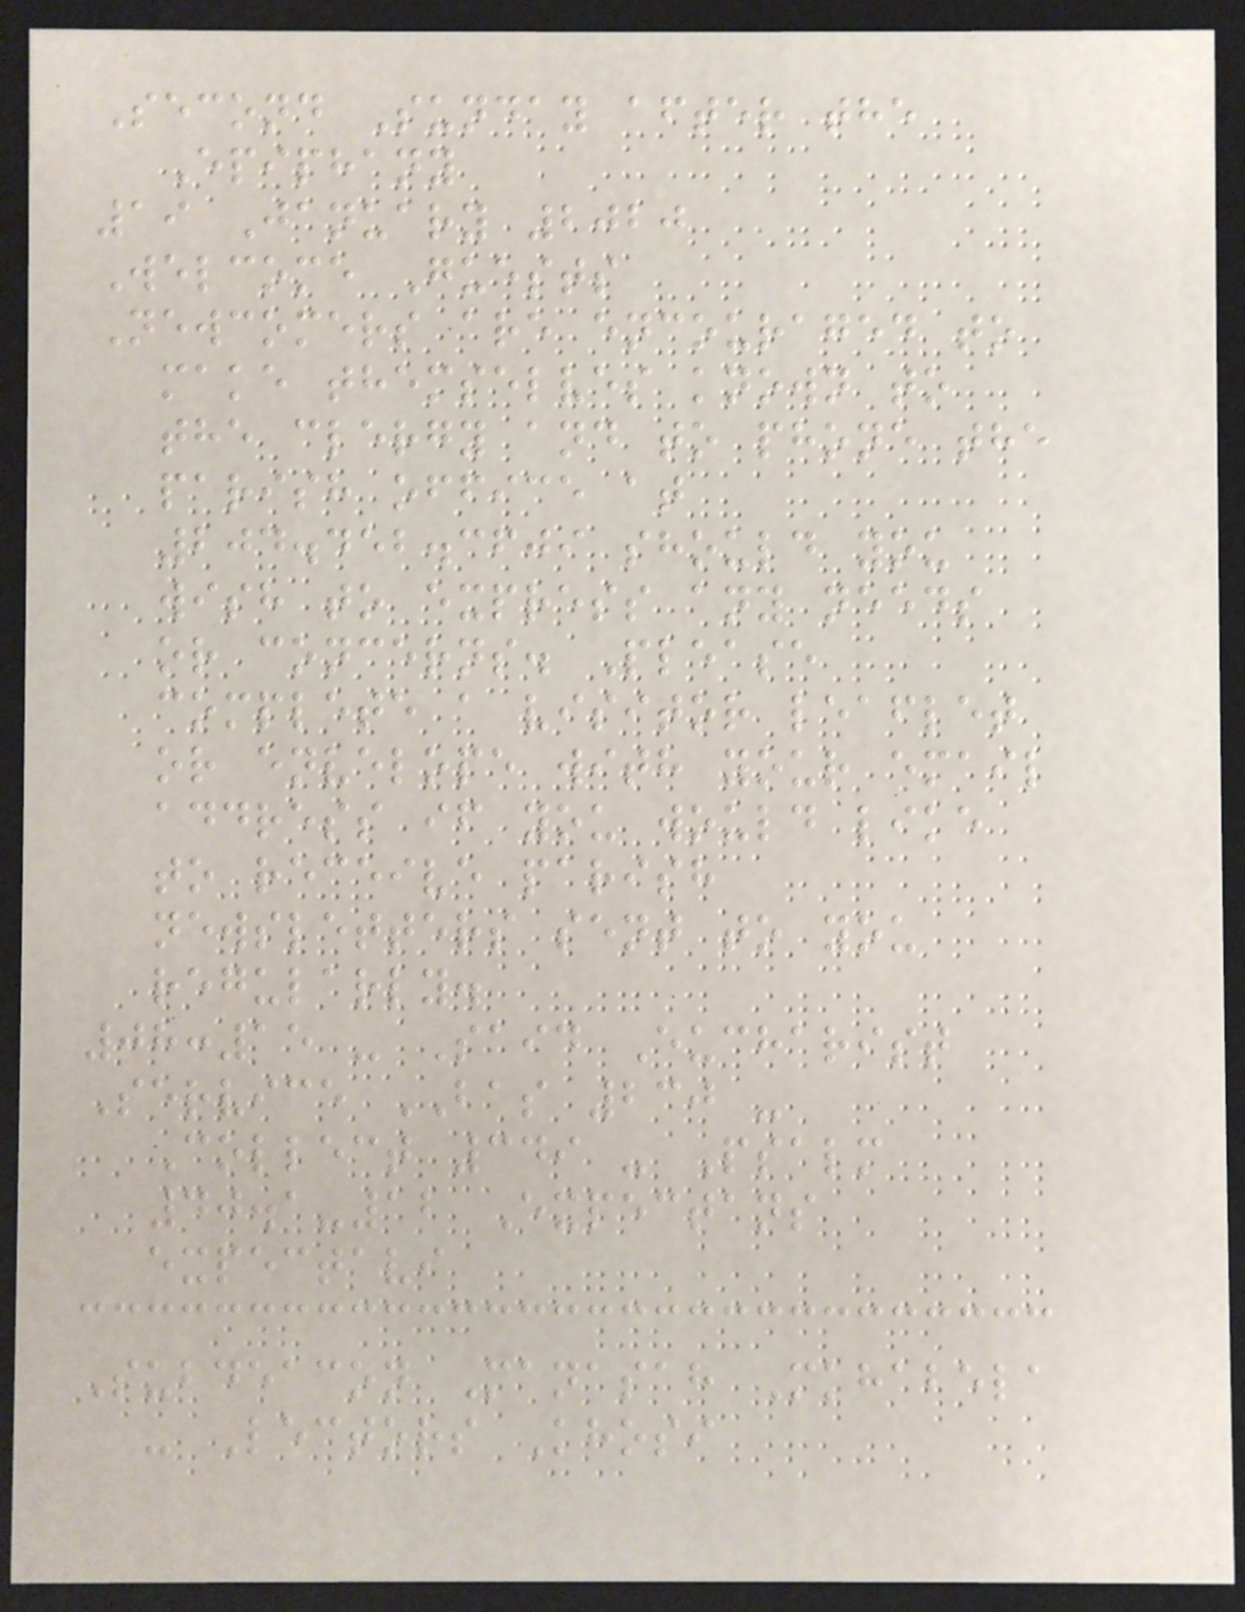Second Sunday after the
Epiphany
19 January 2020
Welcome Guests
Newcomers are encouraged to
make themselves known to
the clergy and to phone the
parish office at
204.452.3609 should you
wish to express any needs
or concerns. Please
complete a visitor leaflet
or envelope with your email
address if you would like
to receive parish
newsletters sent to you
regularly.
08:15 - Said Eucharist
Service BAS 230 -
Collect 349 - Psalm
40.1-12 Expectans
expectavi
Subdeacon Manasah Mkhabela
- Lectors Khosi
